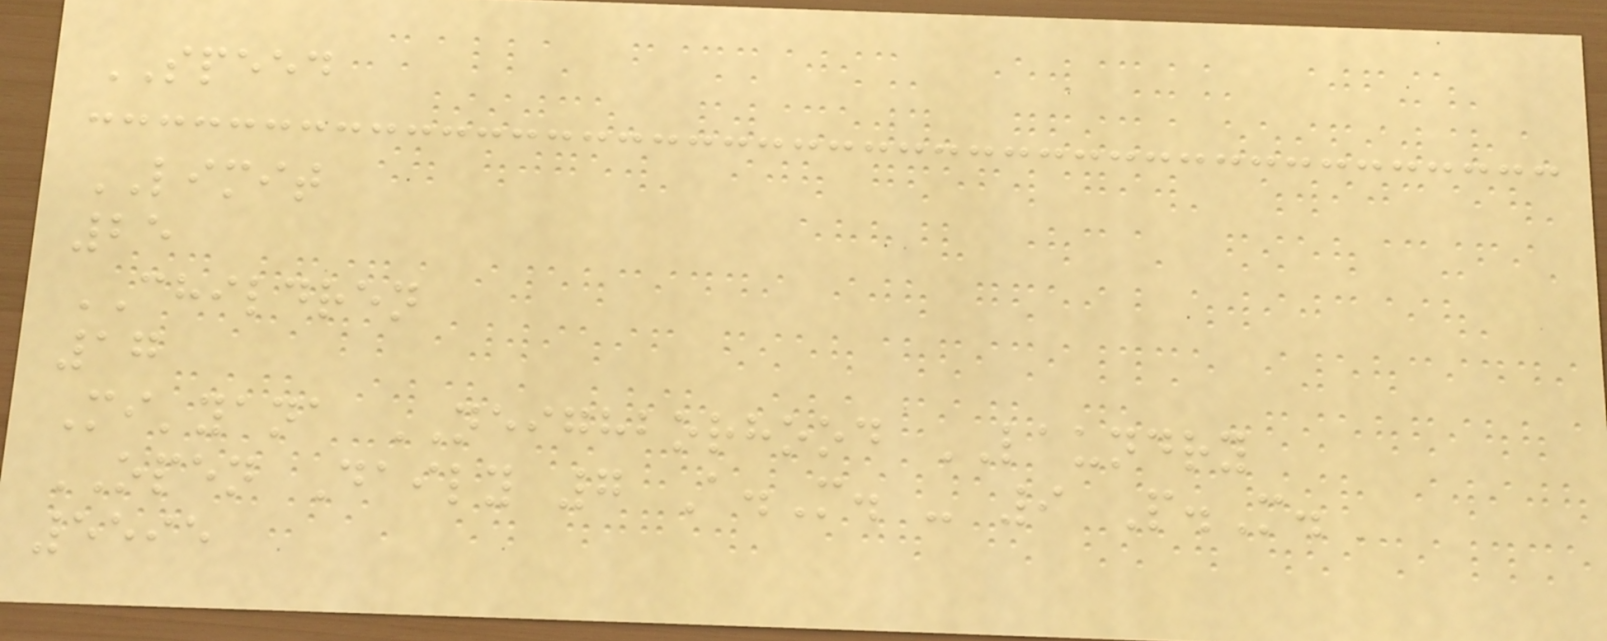SPEED
LIMIT
25
CHILDREN
17
Mi'yana NEIGHBORHOOD LAUNDRY
OPEN Daily 7 A.M. - 9 P.M.
5595
